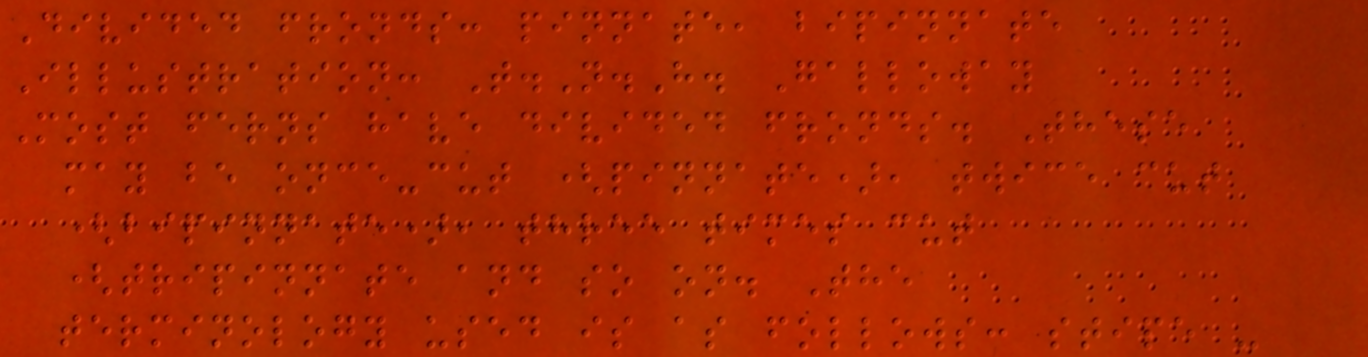Divided fronds: pinnate, bipinnate
Illustration: T.N.H. Galloway
Most ferns have divided fronds. These
may be once-cut (pinnate), twice cut
(bipinnate), three times cut
(tripinnate and so on. The
terminology used is as follows: stipe -
